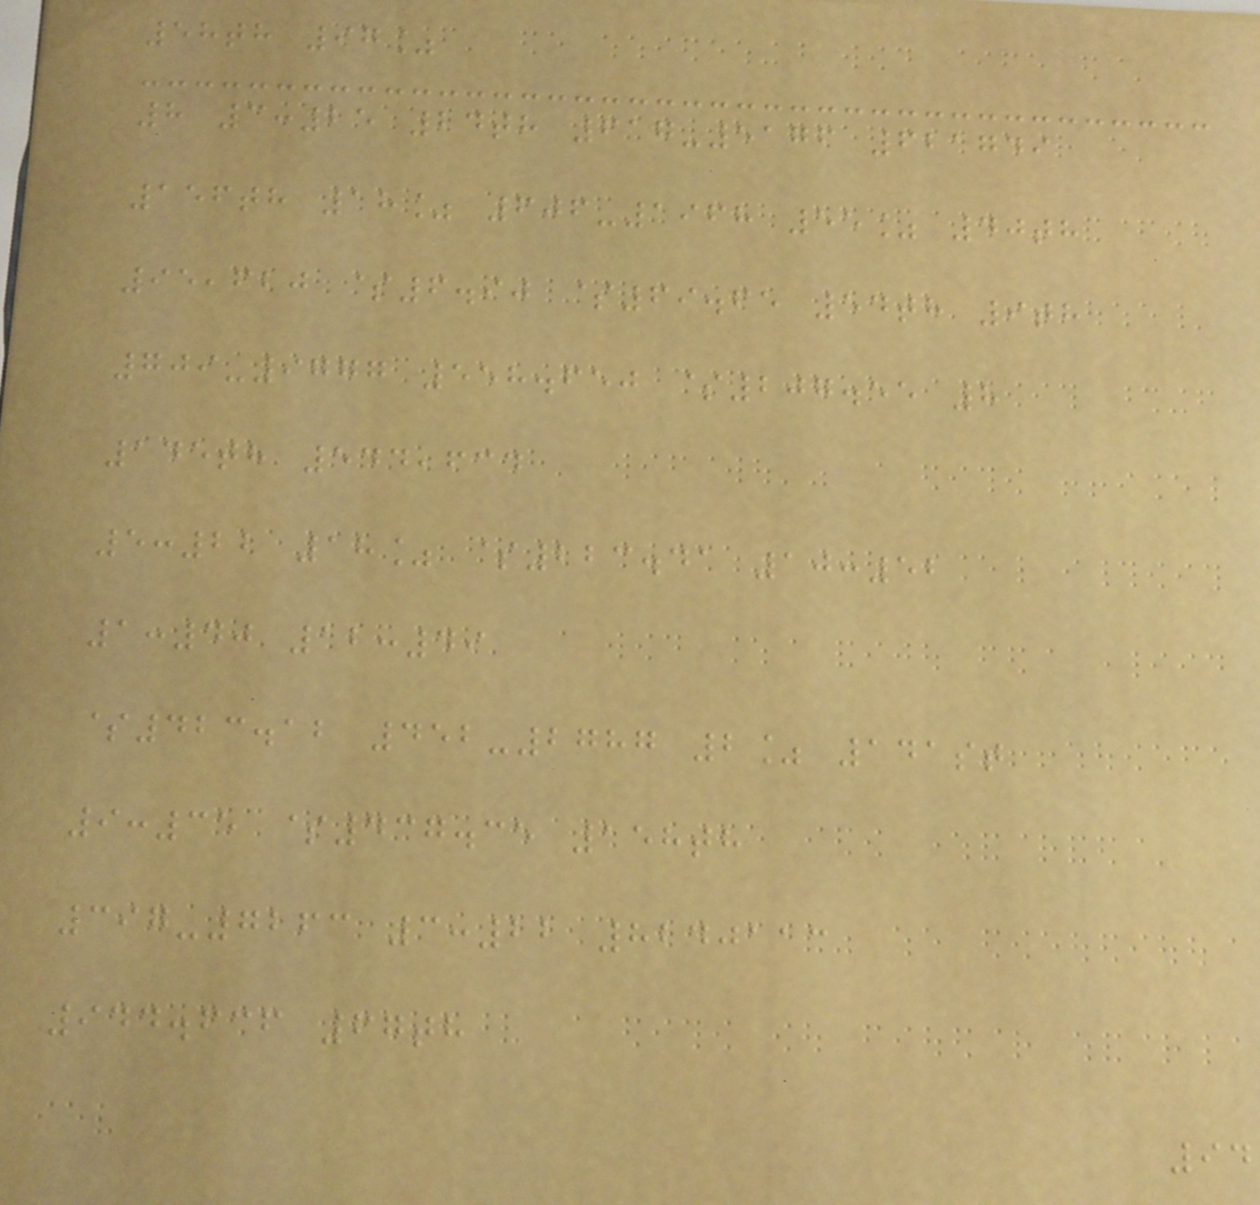58th 97%
8 3:25 24th 617-5176 621749
156th 18% 606-1968 55% 40th
95,620 $6.90 $69.65 54th 9th
709-9777 558.650 $207.55 8
145th 544,634
5:22 18% $223.41 10:52
1:40 12:49
$423.12 452-2787 2% 141st
9:35 $437.35 158th
397-7263 3:22 8240113
944.636 67th
94
